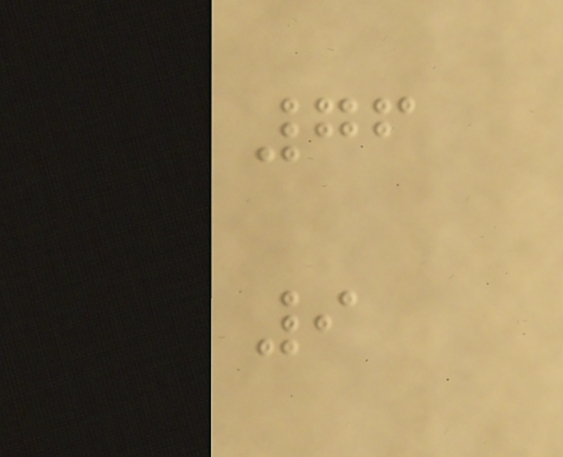76
9
